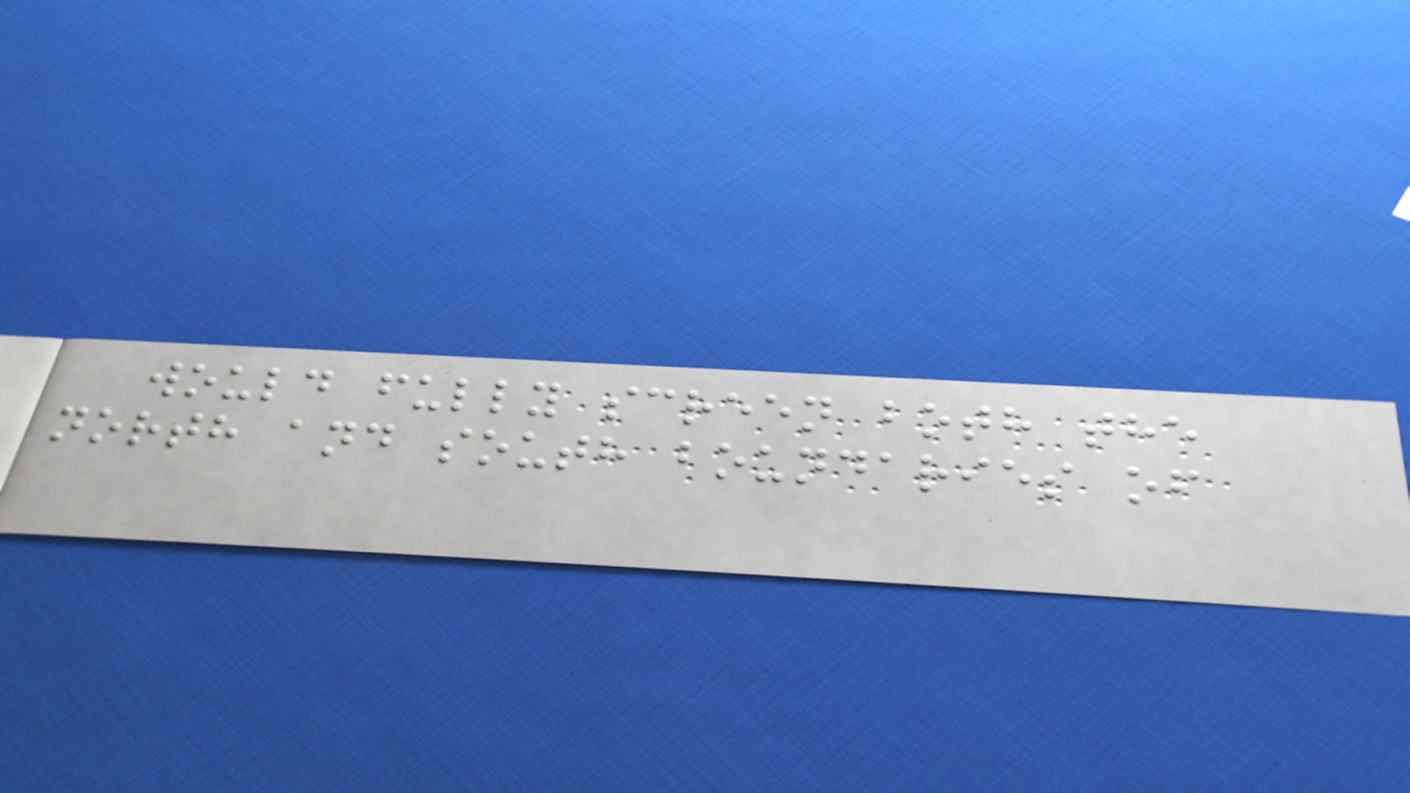would fully screen both the
north and south boundaries of
